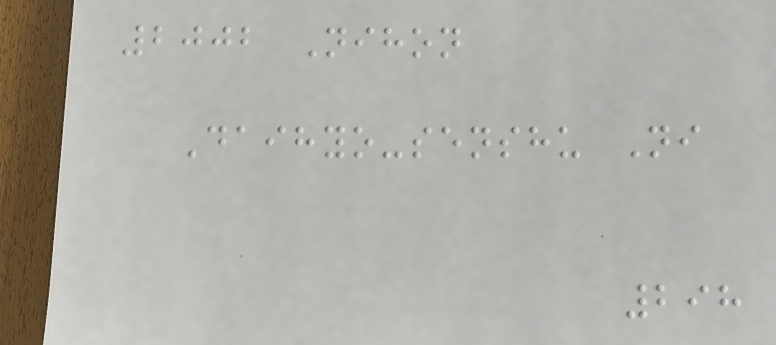2002 Nihon
Daihyo-senshu Ni
298
